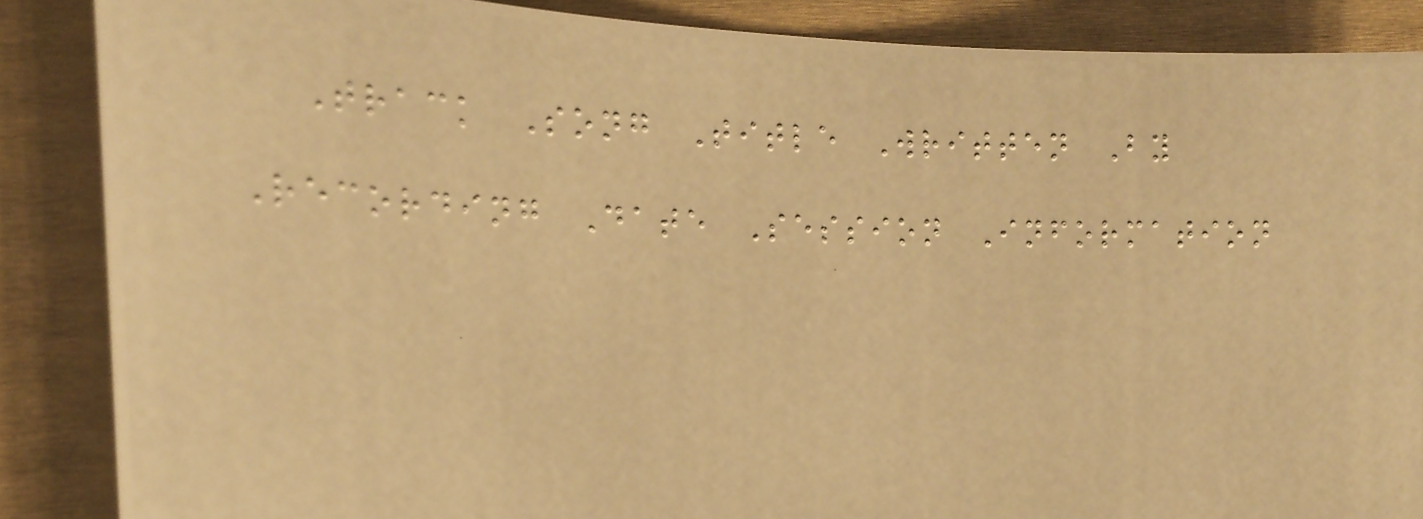Track Song Title Written By
Recording Date Session Information
